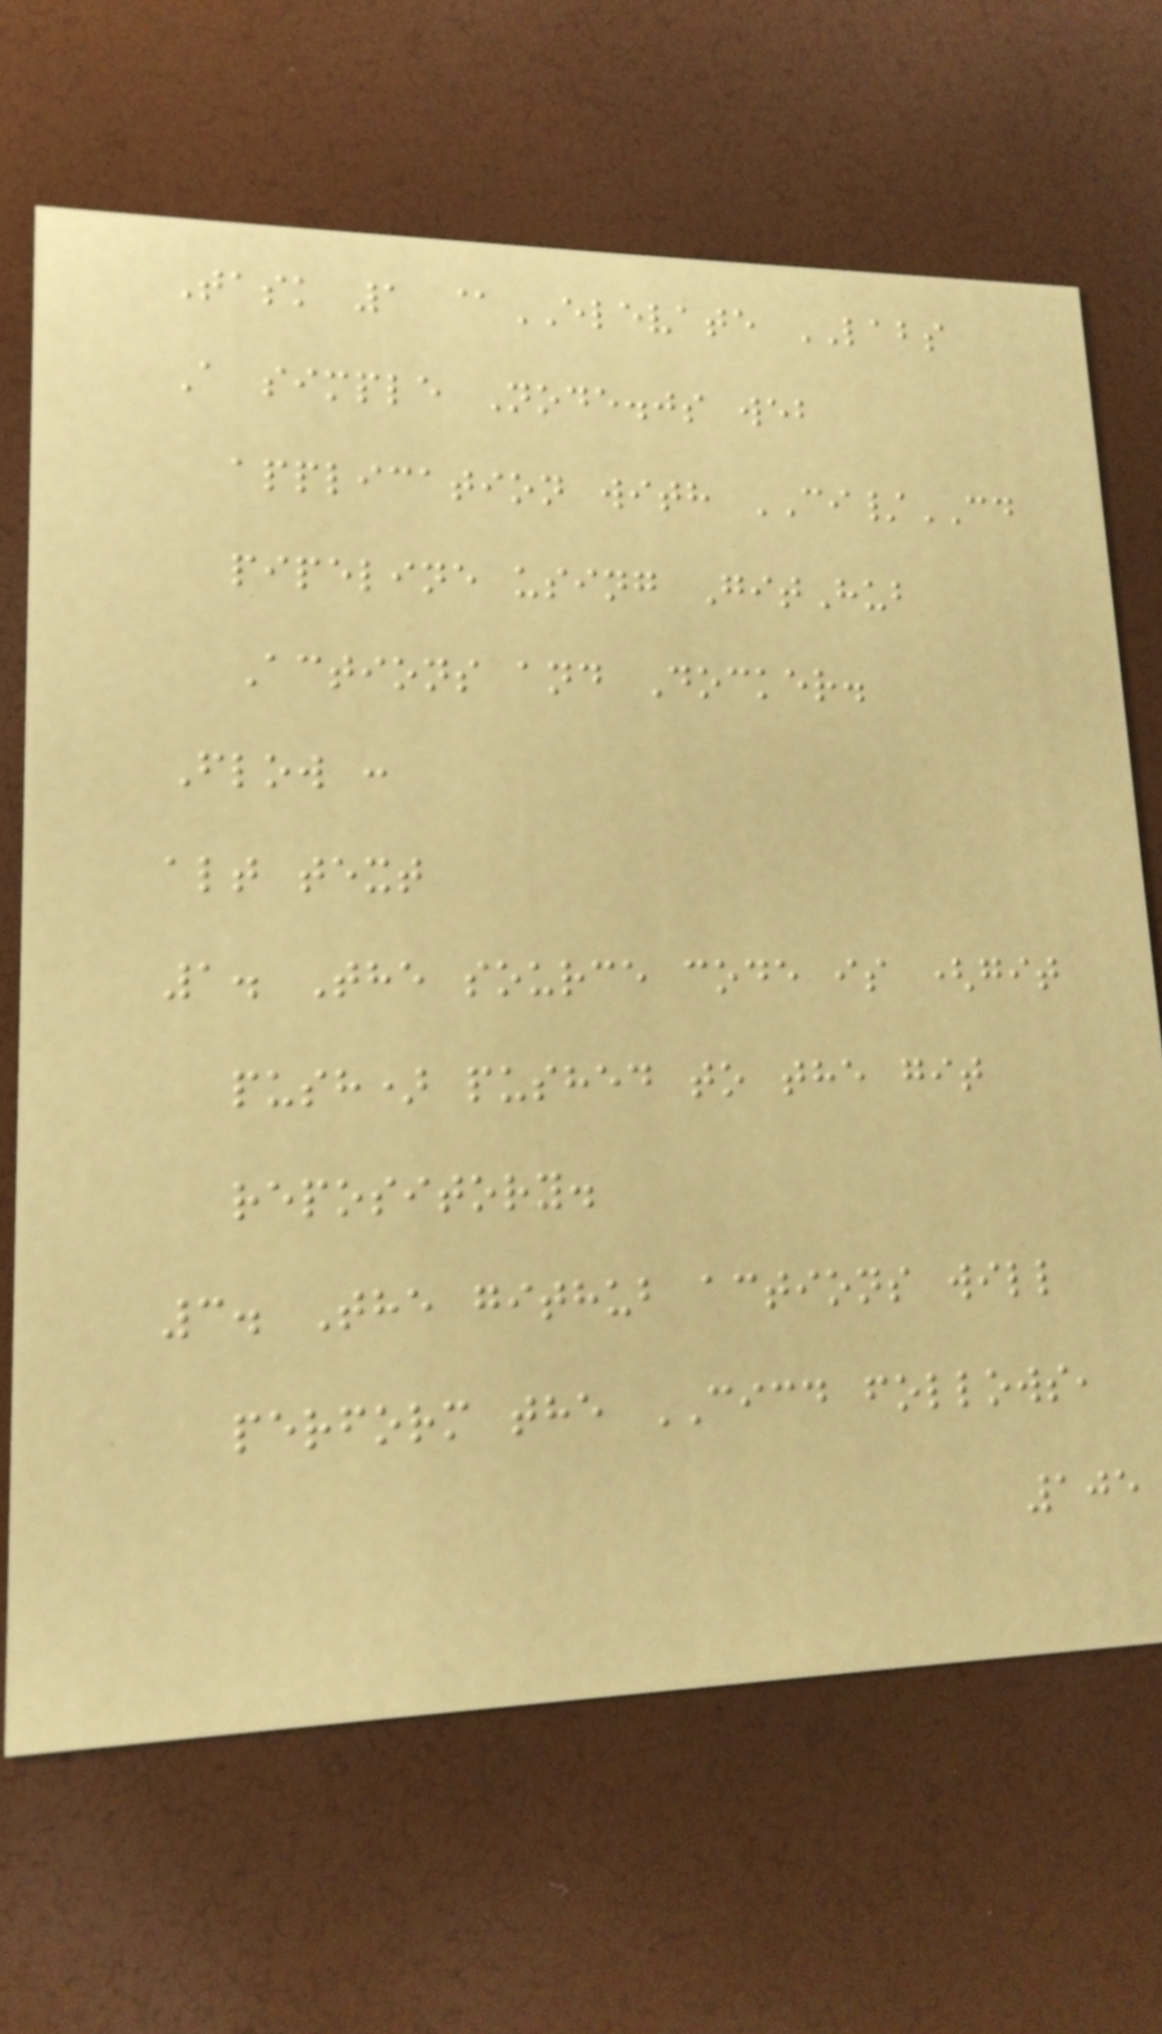Task 1 @ELEVATE LABS
A simple Node.js web
application with CI/CD
pipeline using GitHub
Actions and Docker.
Flow :
alt text
1. The source code is (git
push) pushed to the git
repository.
3. The github actions will
perform the CICD follows,
105
